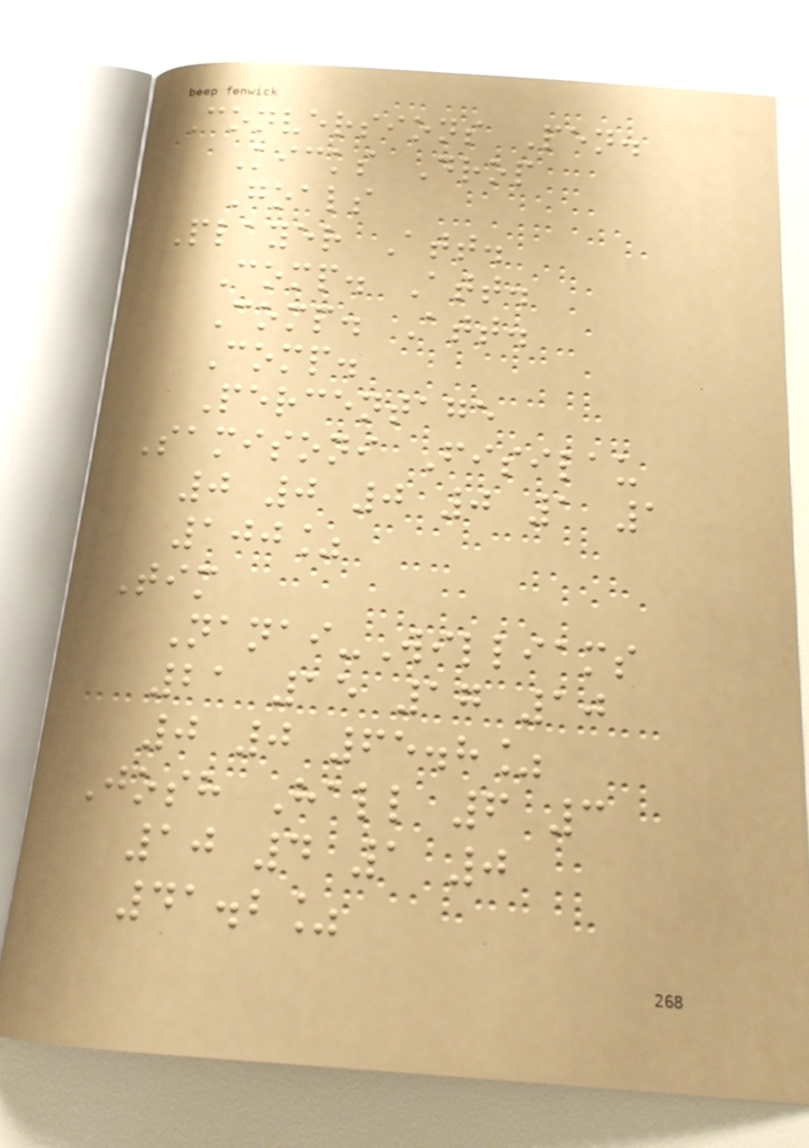Conversions Pen.
Kicks Drop
Goals
Player Att.
Comp. Att.
Comp. Att.
Comp.
Percentage
Samisoni Fisilau
0 0 0 0 1 1
100%
Tim
Nanai-Williams
21 15 17 10
0 0 65.8%
Josh Hall 6 3
10 4 1 0
41.2%
